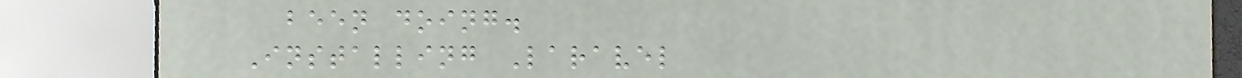been doing.
Installing Laravel
